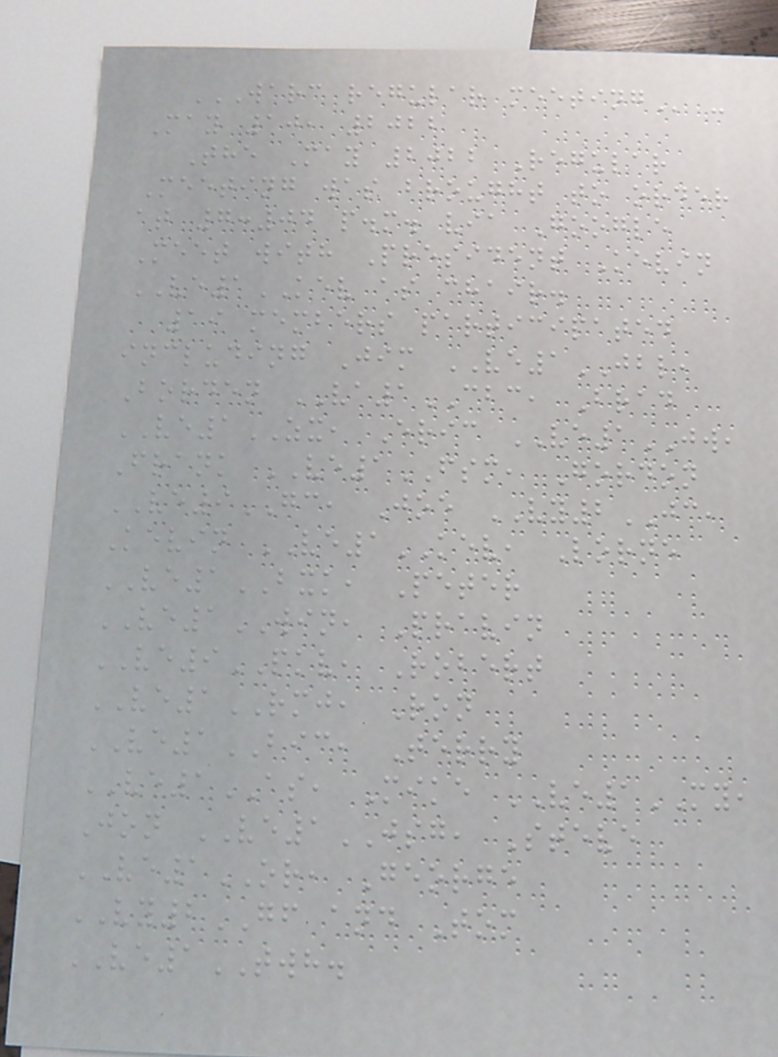WARC REGULAR MEETING -
May 10, 2022
The May 2022 Regular
Meeting was brought to order
at 7:04 p.m. via Google
Meet with President Kevin
VE1KEV as chair.
19 members participated
including Jim VE1JBL,
Borden VA1CBC, Brad
VE1ZX, Eric VE1JW,
Frank VE1FSM, Gordon
VE9GC, Joe VY2JC,
Kevin VE1KEV, Lorne
VE1BXK, Peter
VE1WIN, Pravin
VE9PKV, Robert
VE1RMJ, Ron
VE1BIC, Terry
VE1AS, Mike VE1MY,
Jon VE1JSG, Steve
VE1OR, George
VY2GF and Tom
VE1TWH.
